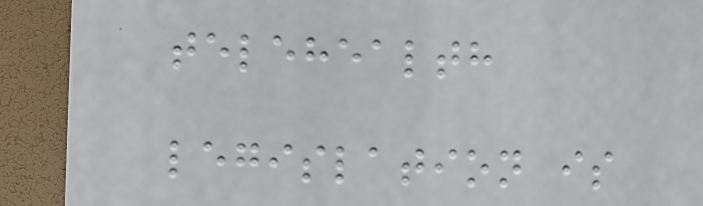telehealth
legislation is
